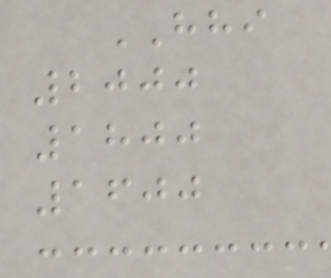HHI
2000
1800
1600
